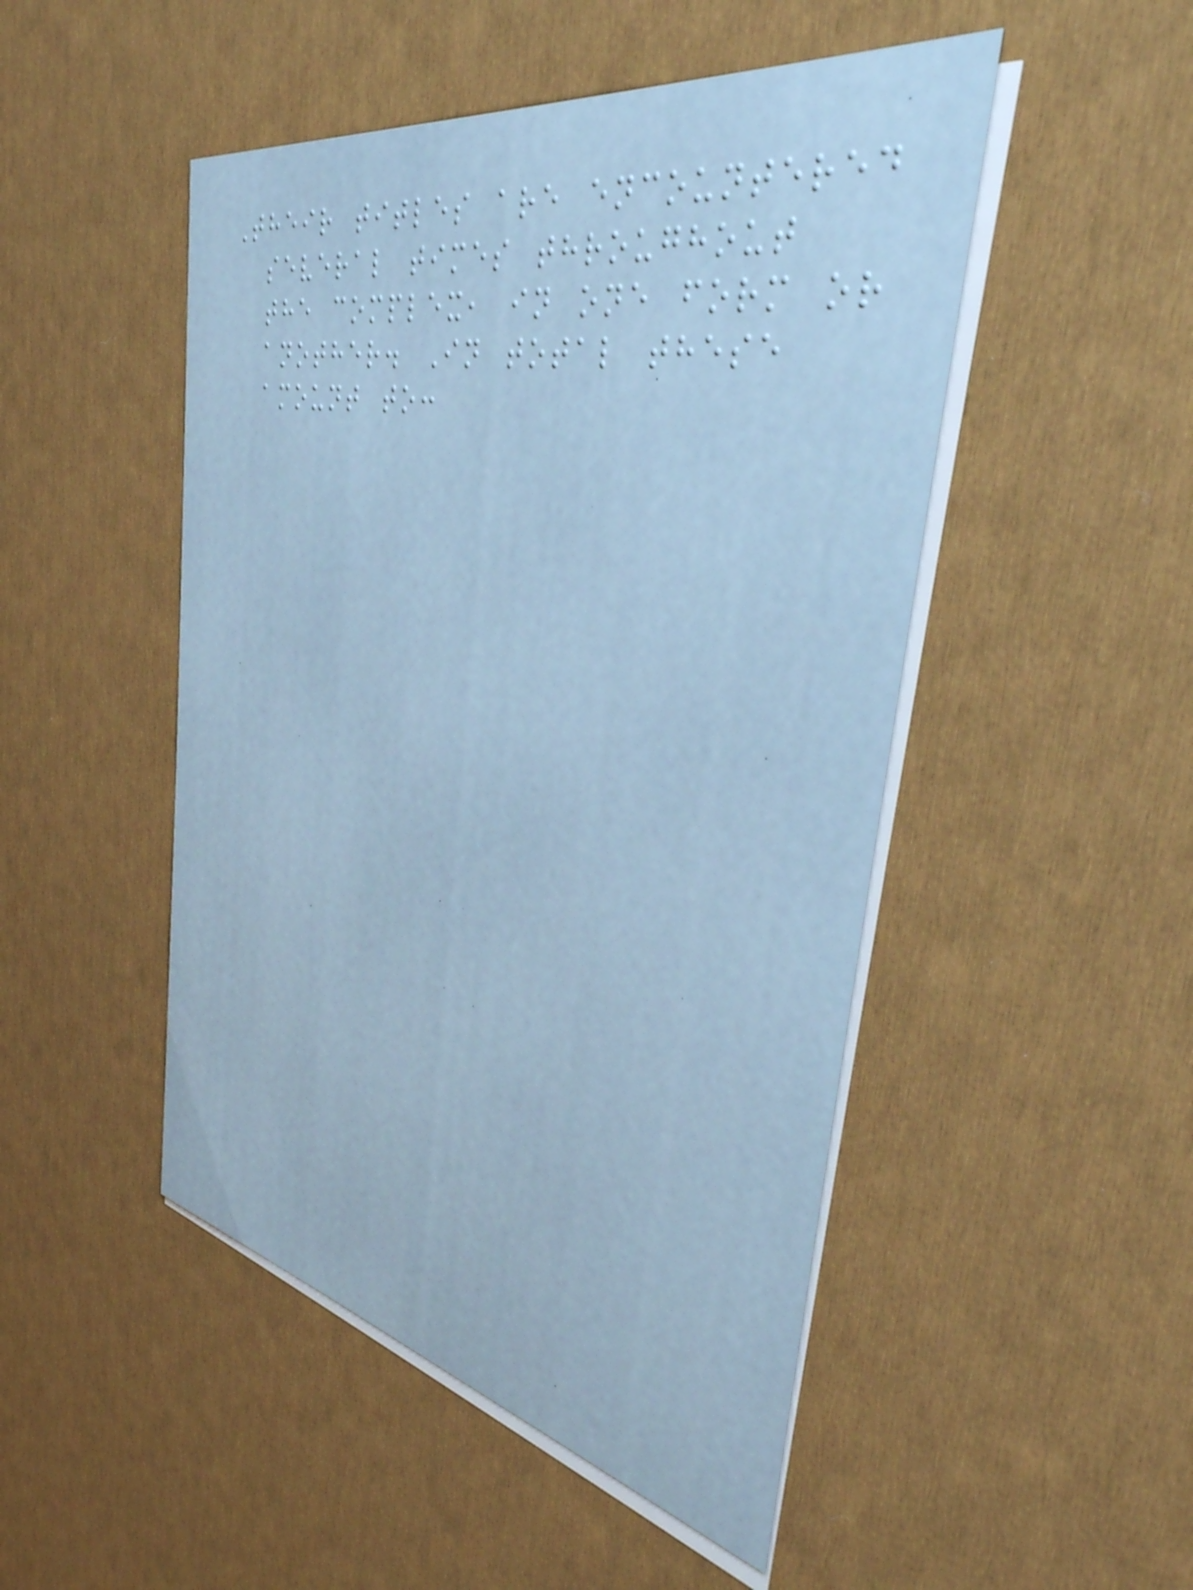Their titles are encountered
several times throughout
the complex, in one form or
another. In total these
amount to:
